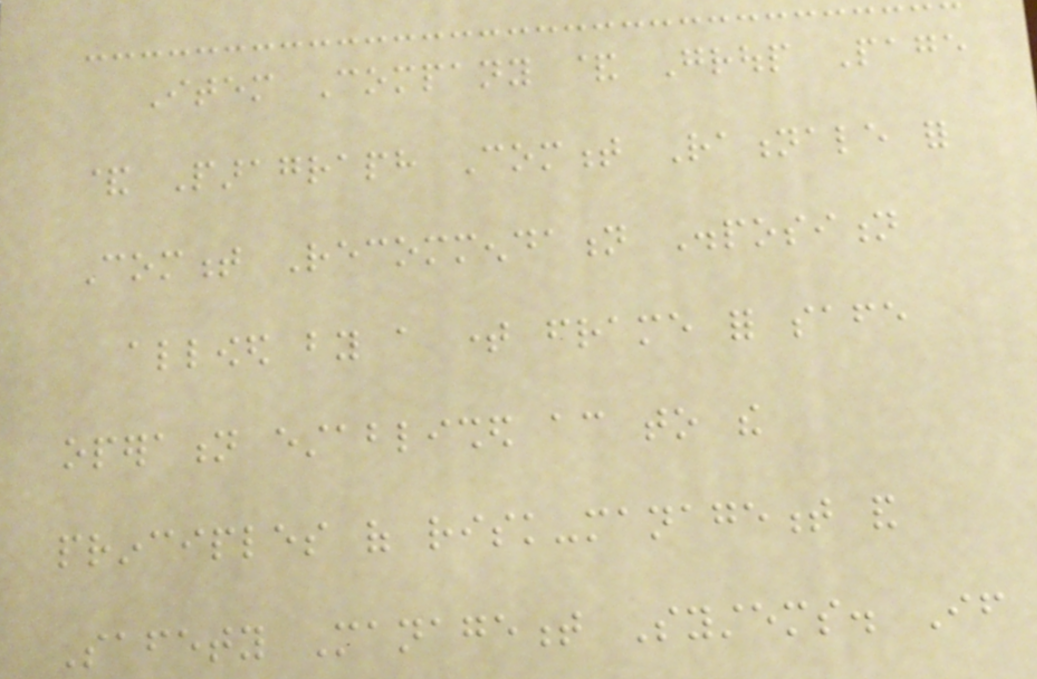Item Company & Group Page
& Paragraph Comment Rationale for
Comment Recommendation Disposition
allowed by a time frame for safe
operation established according to the
principles of risk-management and
Safety Management Systems. If
